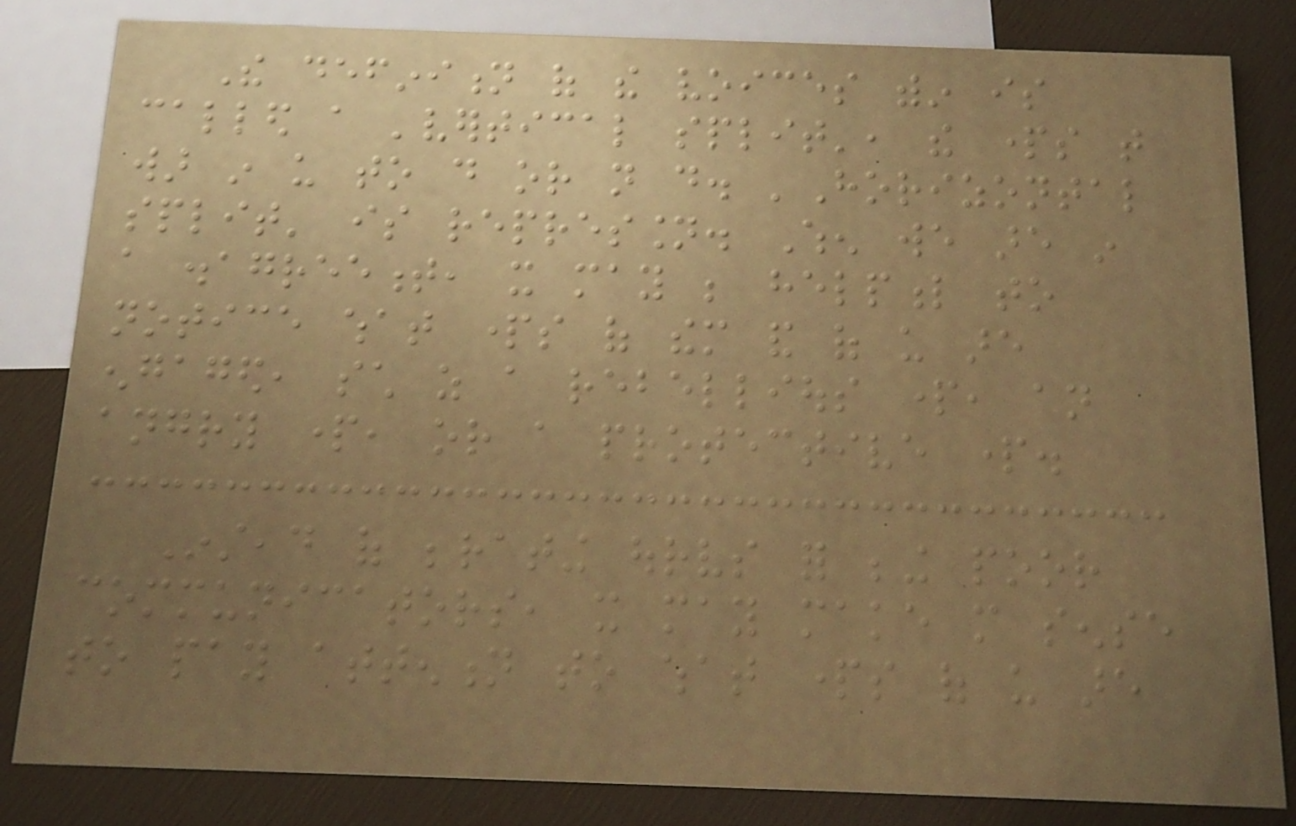The definition of the voices within is
called a 'vertical split', the parts that
war in us to do or not do. 'Horizontal
split' is repression. When we are in
a disagreement, it may be helpful to
notice what parts of them and of us are
engaged, such as a rebellious part, an
angry part, or a protective part.
Instead of berating ourselves for being poor
communicators, it may make more sense
to pay attention to what parts of us are
